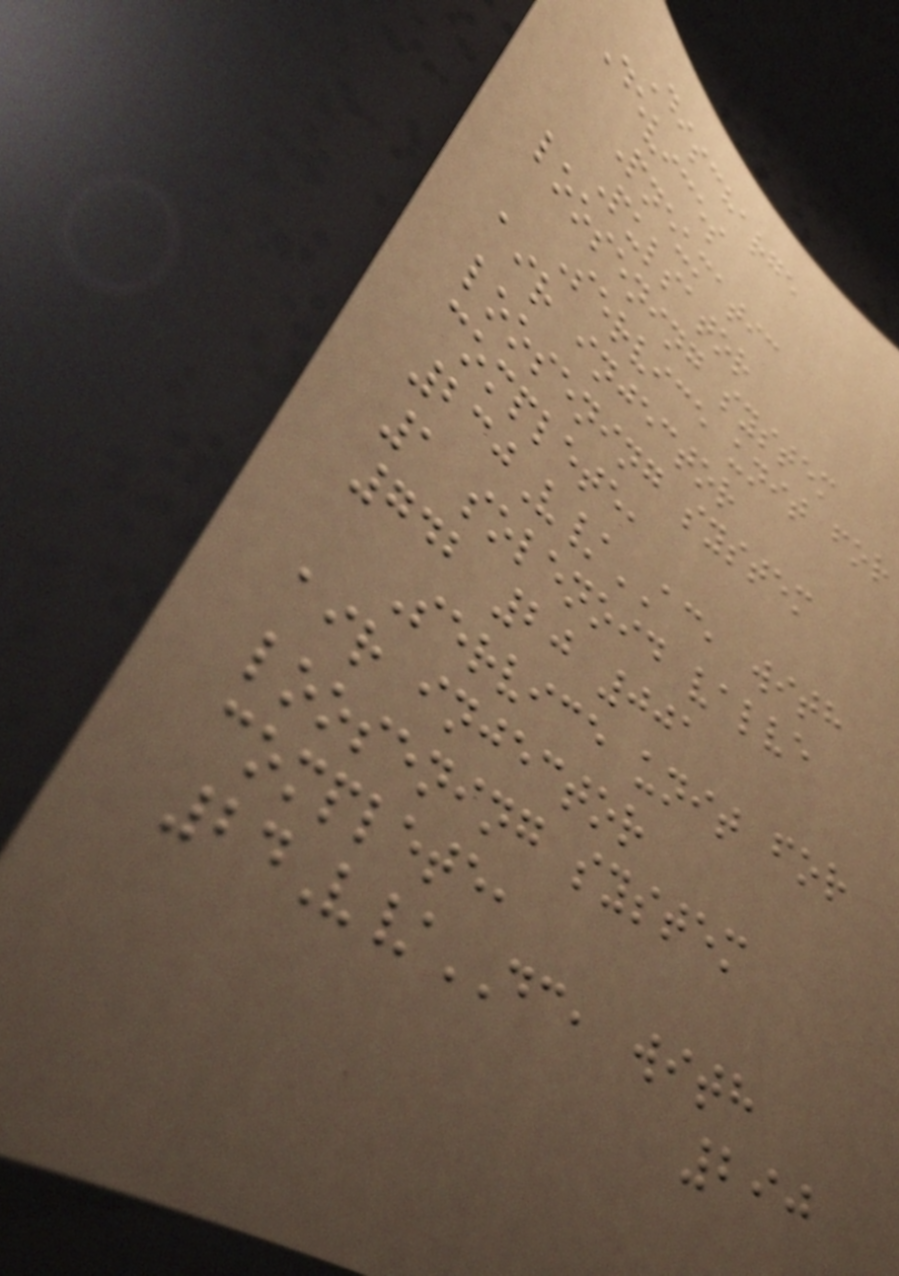Discharge
Devices
Pneumatic
Pulsator
loosening system
Service unit for
air injector
loosening system
complete,
230V/AC, with
1 solenoid valve
742 20 001
Service unit for
air injector
loosening system
complete,
24V/DC, with
290
